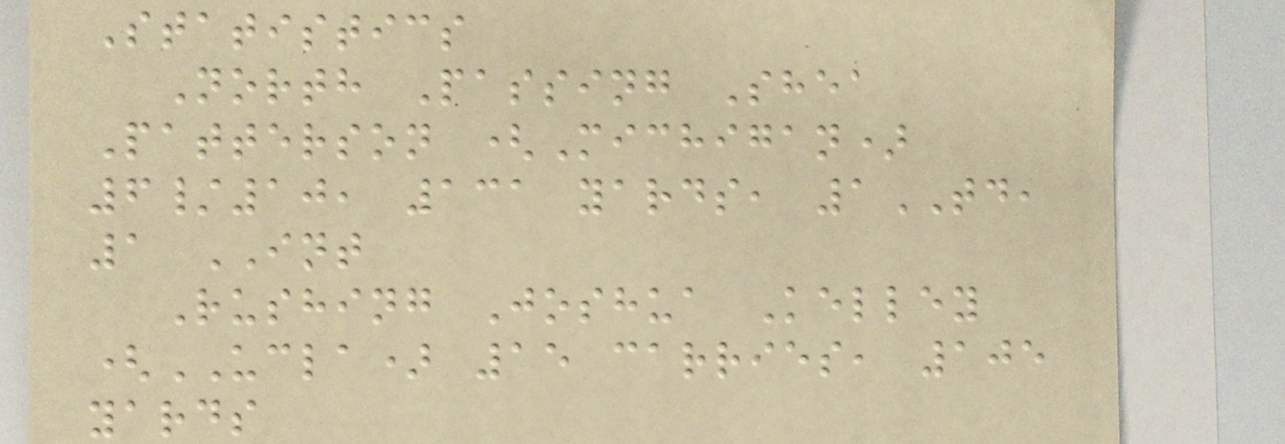Statistics
North Passing Shea
Patterson (Michigan)
6/10, 131 yards, 1TD,
1 INT
Rushing Joshua Kelley
(UCLA) 15 carries, 105
yards
